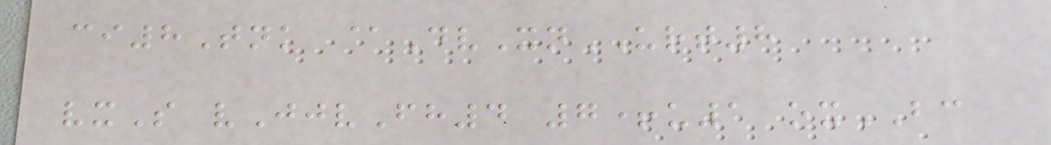ci8Tnk @DvXnURT8
vxS vJjvFh4 7+u1 oxBC
